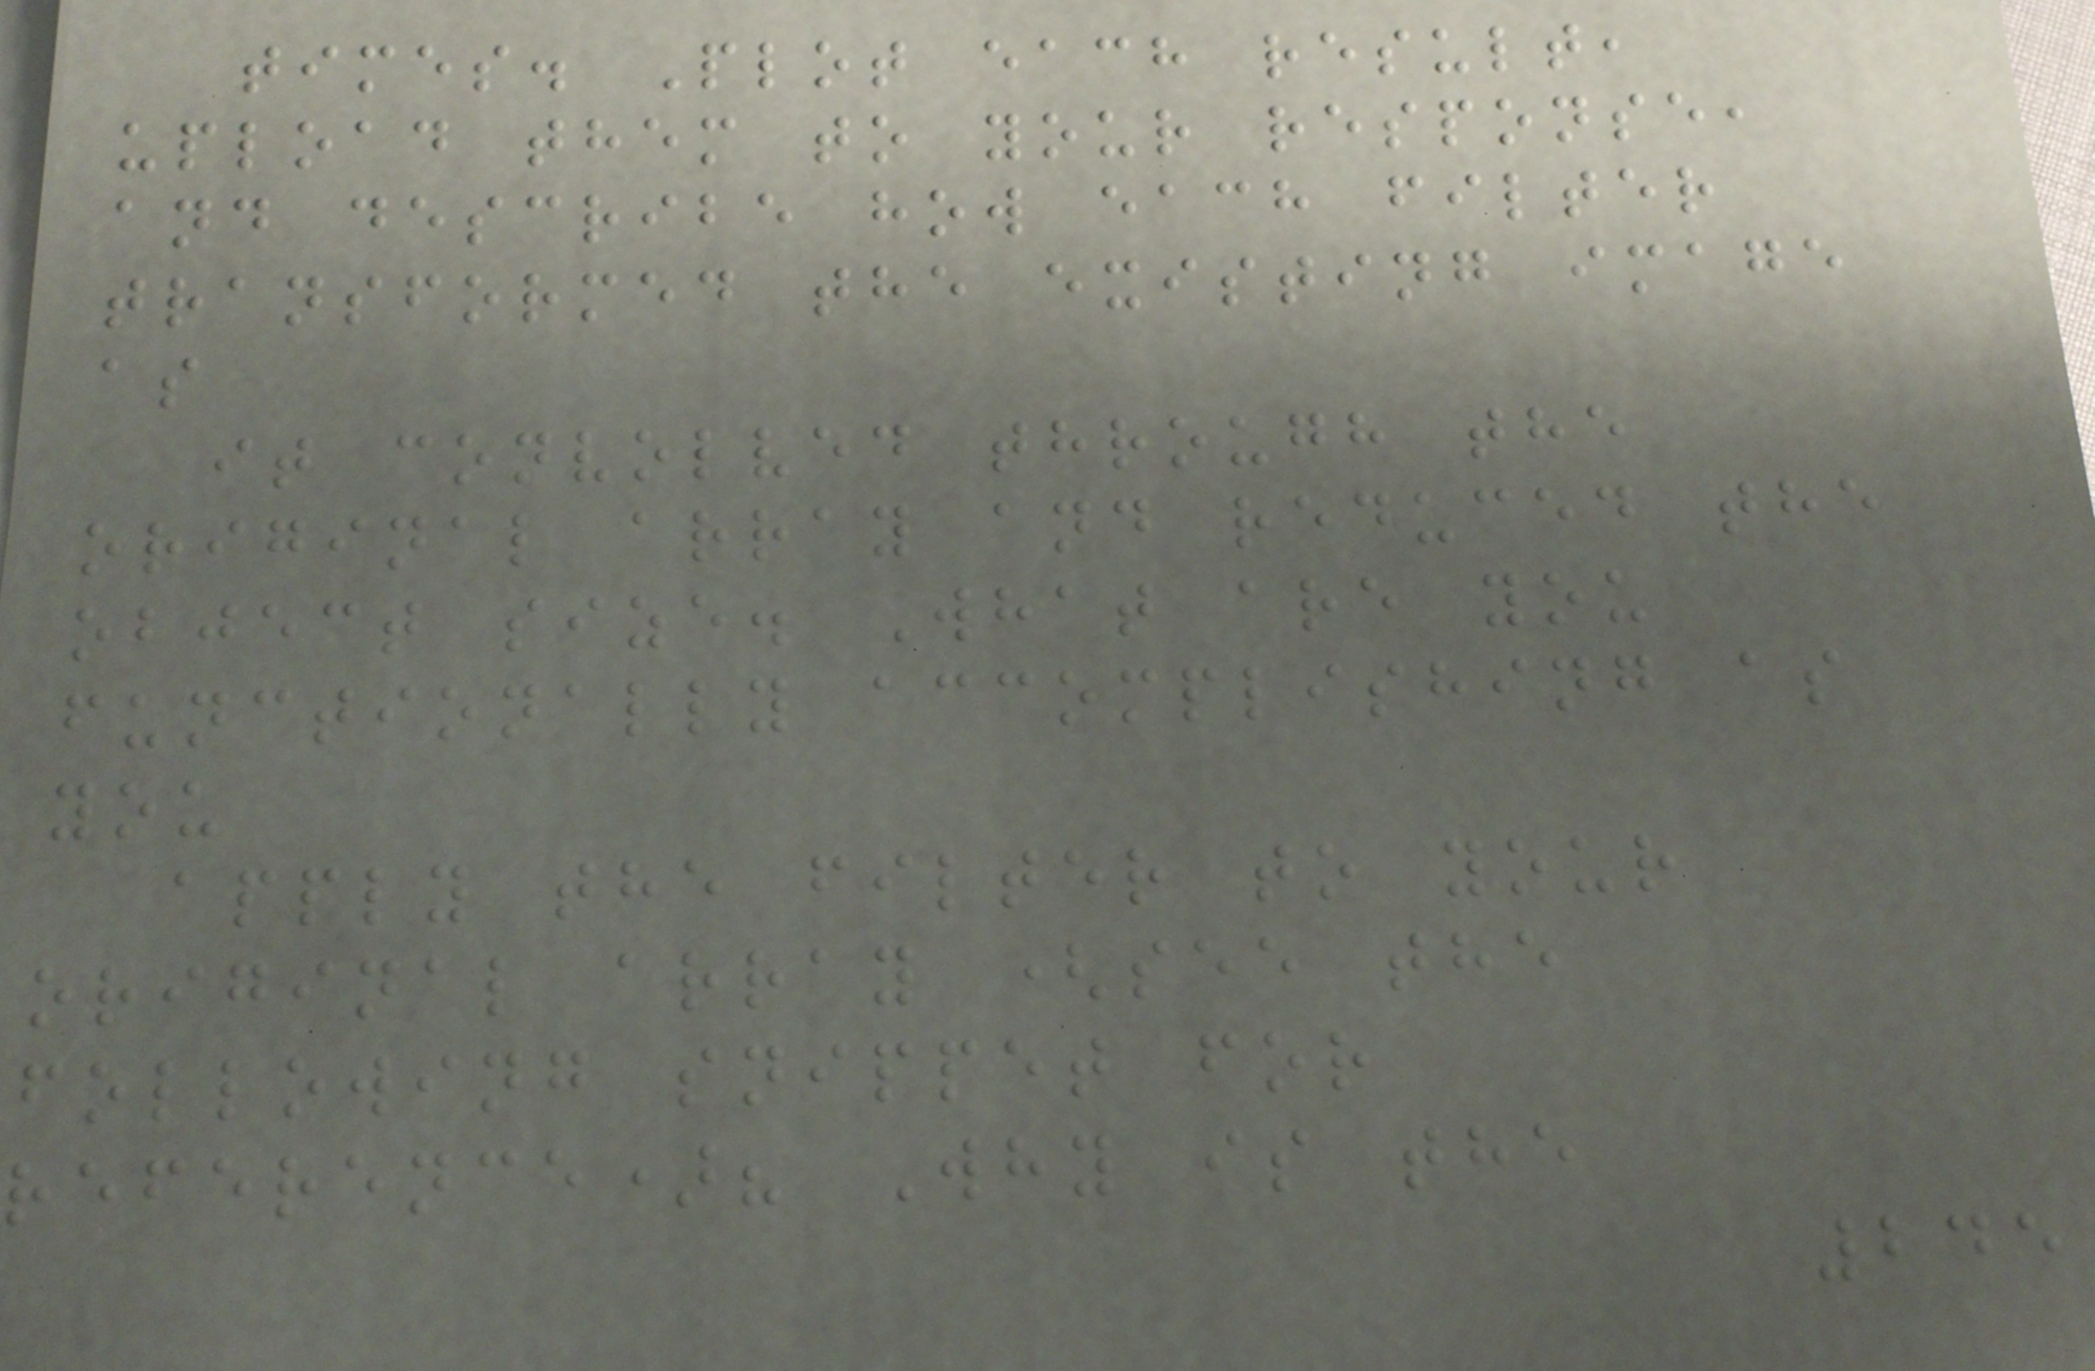times. Plot each result,
upload them to your response,
and describe how each filter
transformed the existing image
as
it convolved through the
original array and reduced the
object size. What are you
functionally accomplishing as
you
apply the filter to your
original array (see the
following snippet for
reference)? Why is the
245
